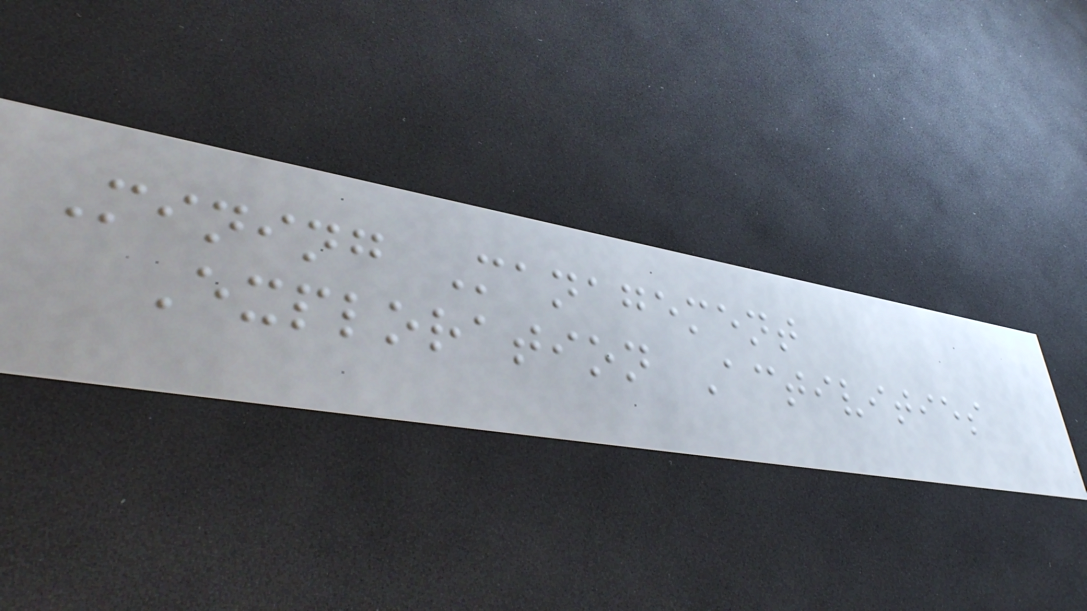Mining Management
Exploration Activities
